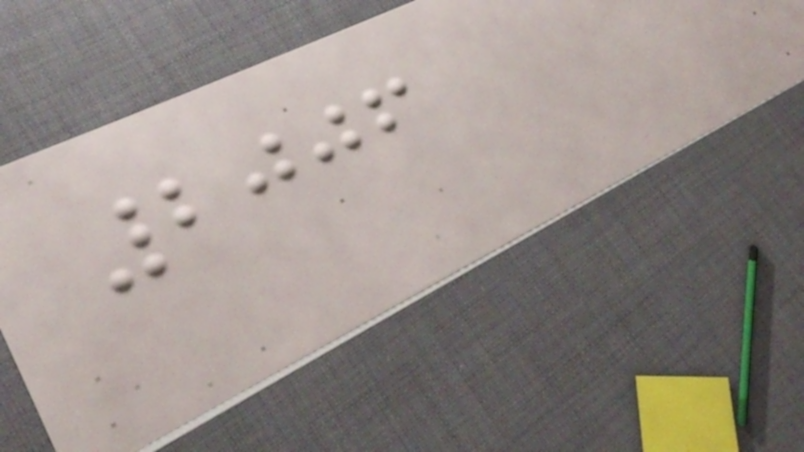2006
